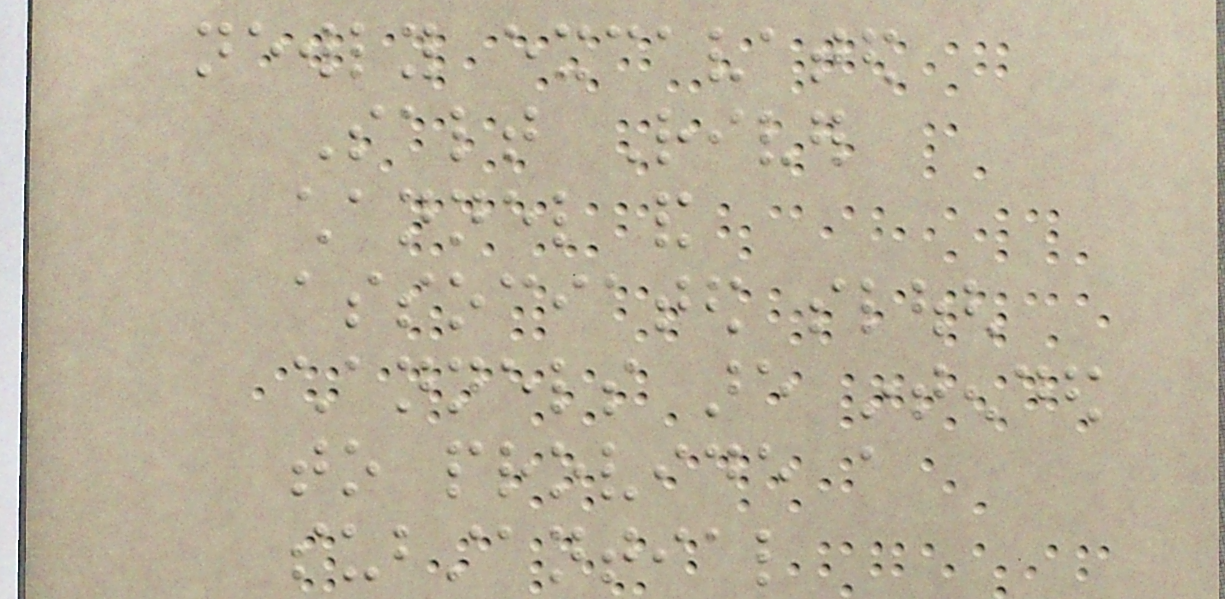newly excavated
Salt River
channel and
associated slough
channels are intended
to provide a
substantial
